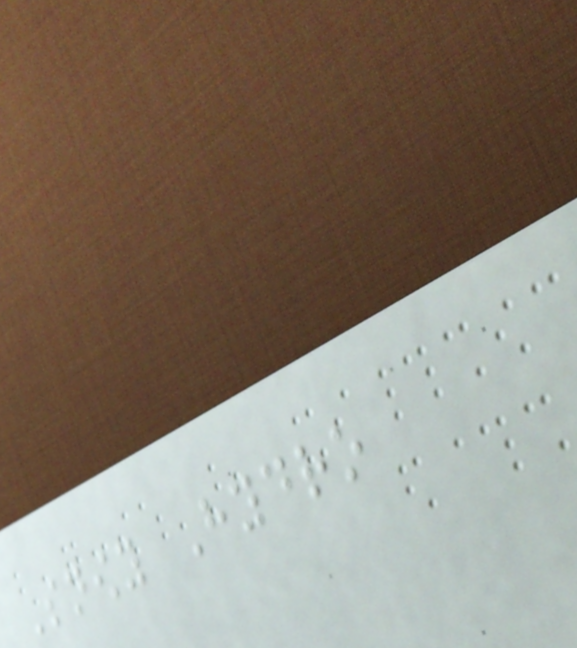Snowy Hydro
